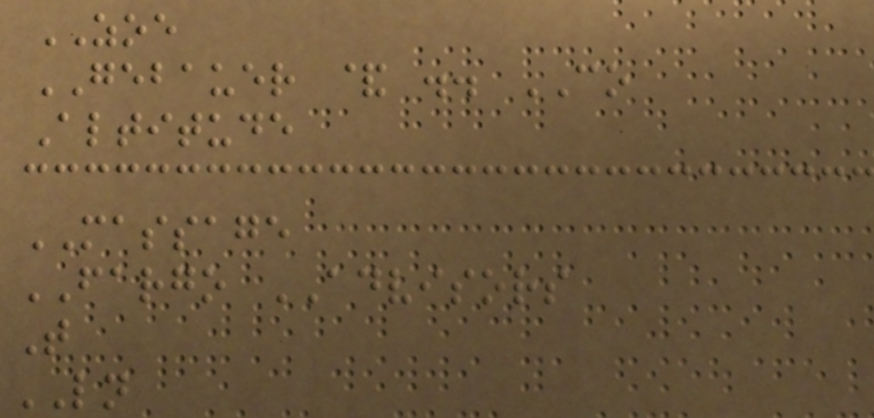ZOE
GEBAUER & .. CO
Altitude
MASSAGE
FARGO ADVISORS
T
LN
